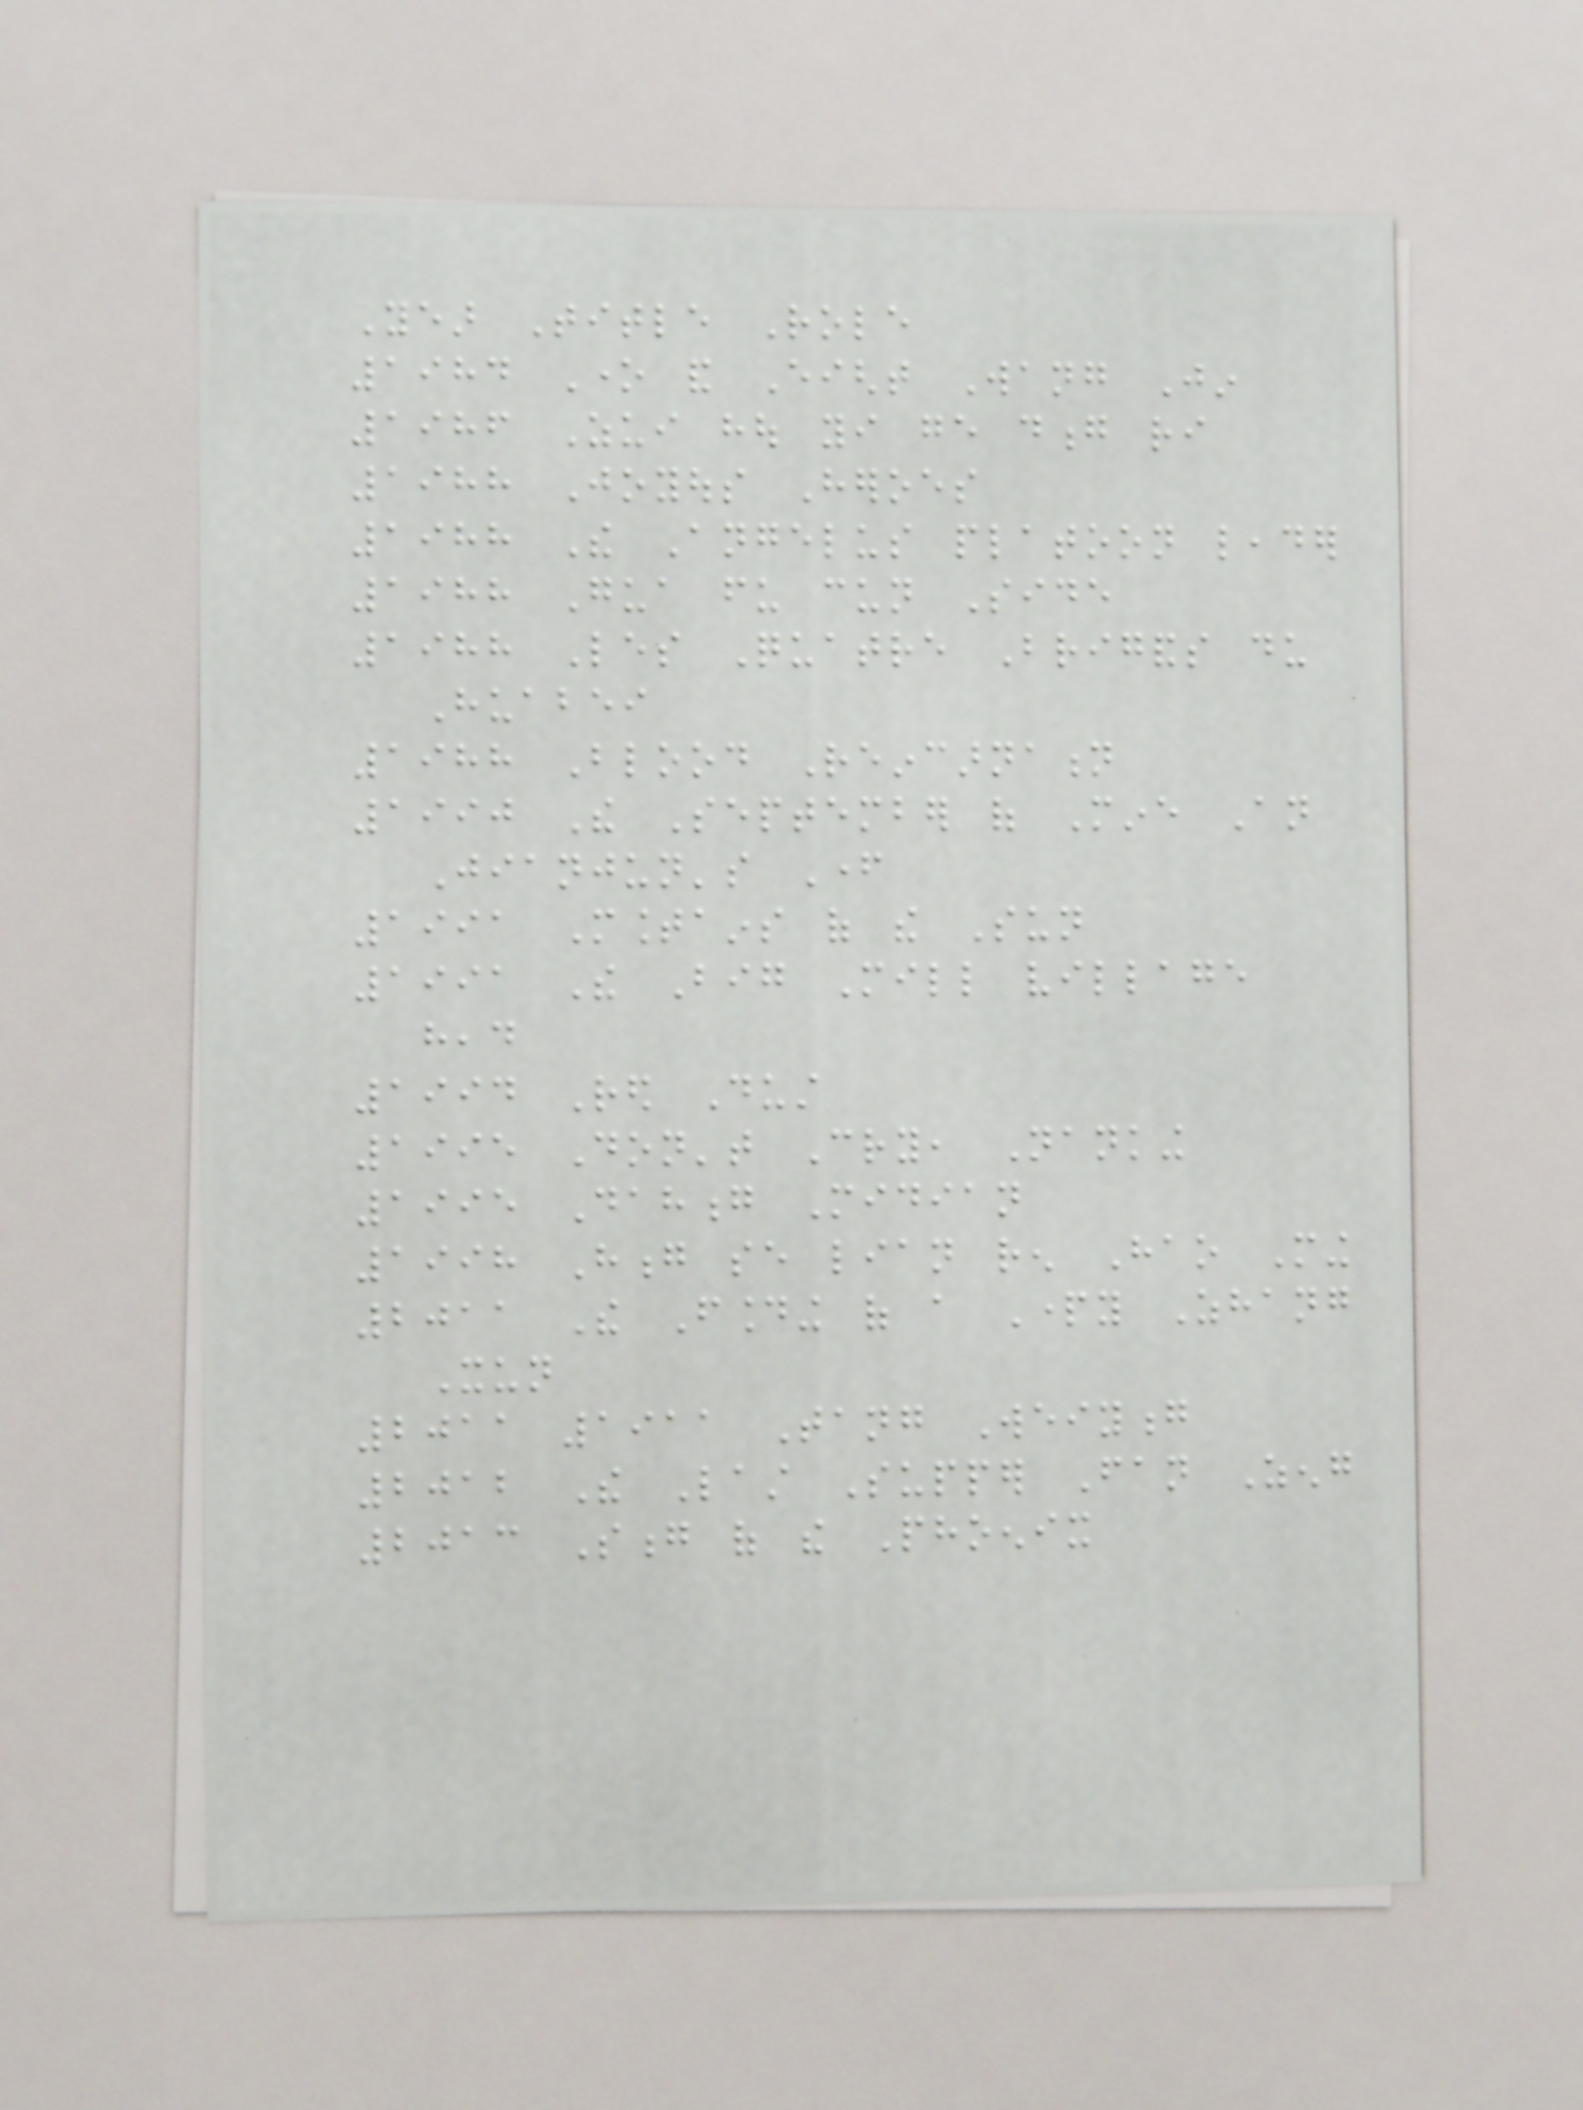Year Title Role
1984 One and Eight Wang Jin
1986 Zui hou yi ge dong ri
1988 Joyous Heroes
1988 The Angelus platoon leader
1988 Gua fu cun Side
1988 Les Quatre Brigands du
Huabei
1988 Blood Reincarnation
1990 The September of Mine An
Jianjun's Father
1991 Mountains of the Sun
1991 The Big Mill village
head
1994 Red Dust
1995 Don't Cry, Nanking
1995 Dahong Midian
1998 Hong se lian ren Hao Ming
2011 The Founding of a Party Zhang
Xun
2011 1911 Tang Weiyong
2012 The Last Supper Fan Zeng
2013 Song of the Phoenix
